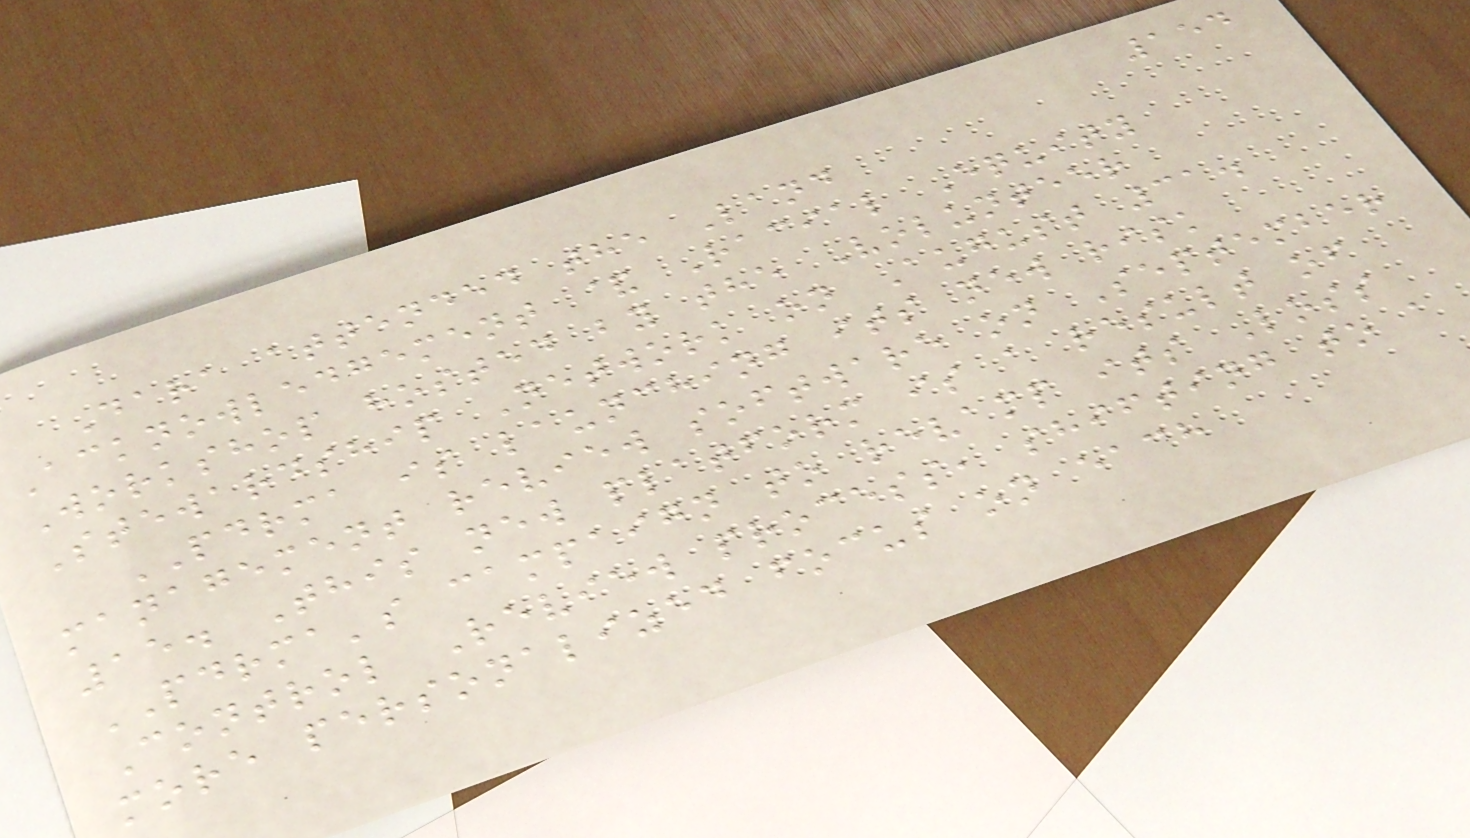154
Dara attended the Land
Acknowledgement & Racial Equity
Workshop hosted by the Volunteer
Stewardship Network on August 31.
PDRMA is launching its new risk
management review software on September
15. This new platform is a result of
PDRMA's campaign to revamp its Loss
Control Review process, shifting to a
more personalized focus on each
